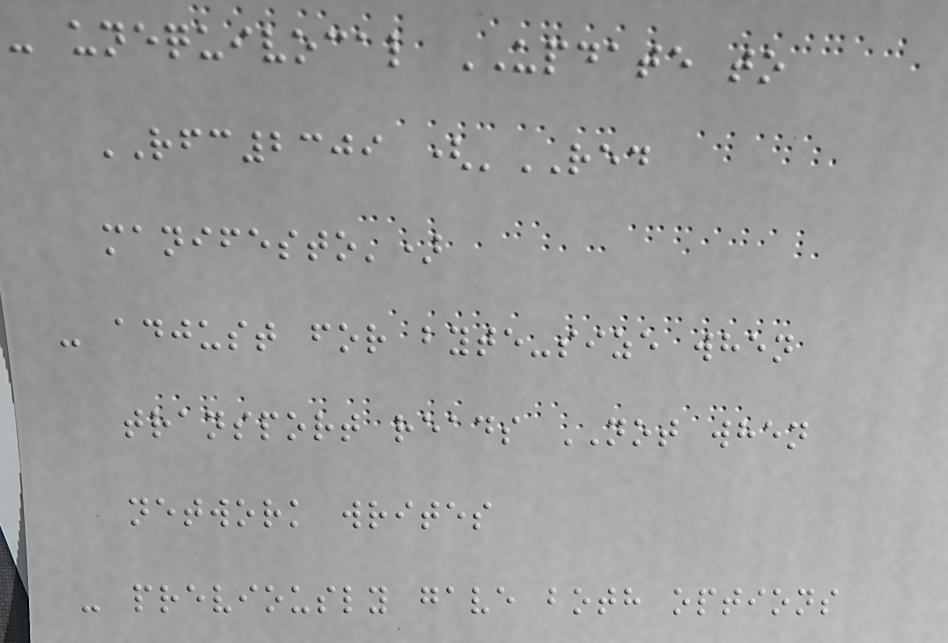- unequivocal UPDATE to
RFC2309 ('RED
manifesto')
- adjust for byte-size when
transport reads NOT when
network writes
- previously gave both options
